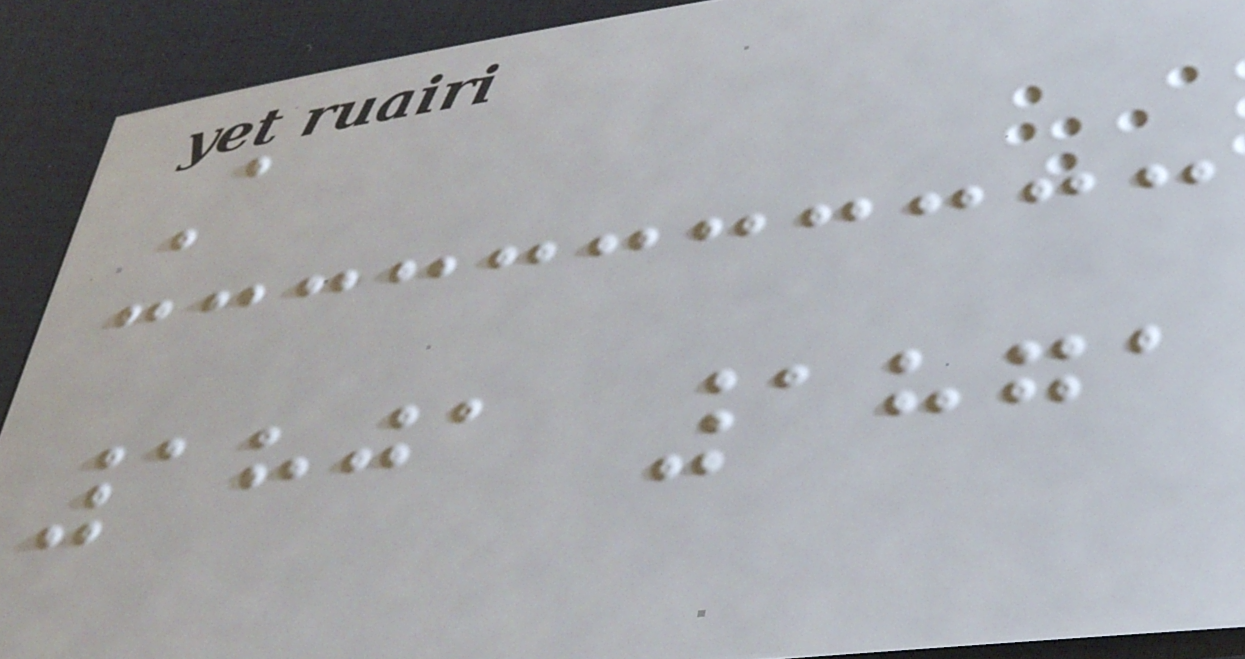A
1801 1871
